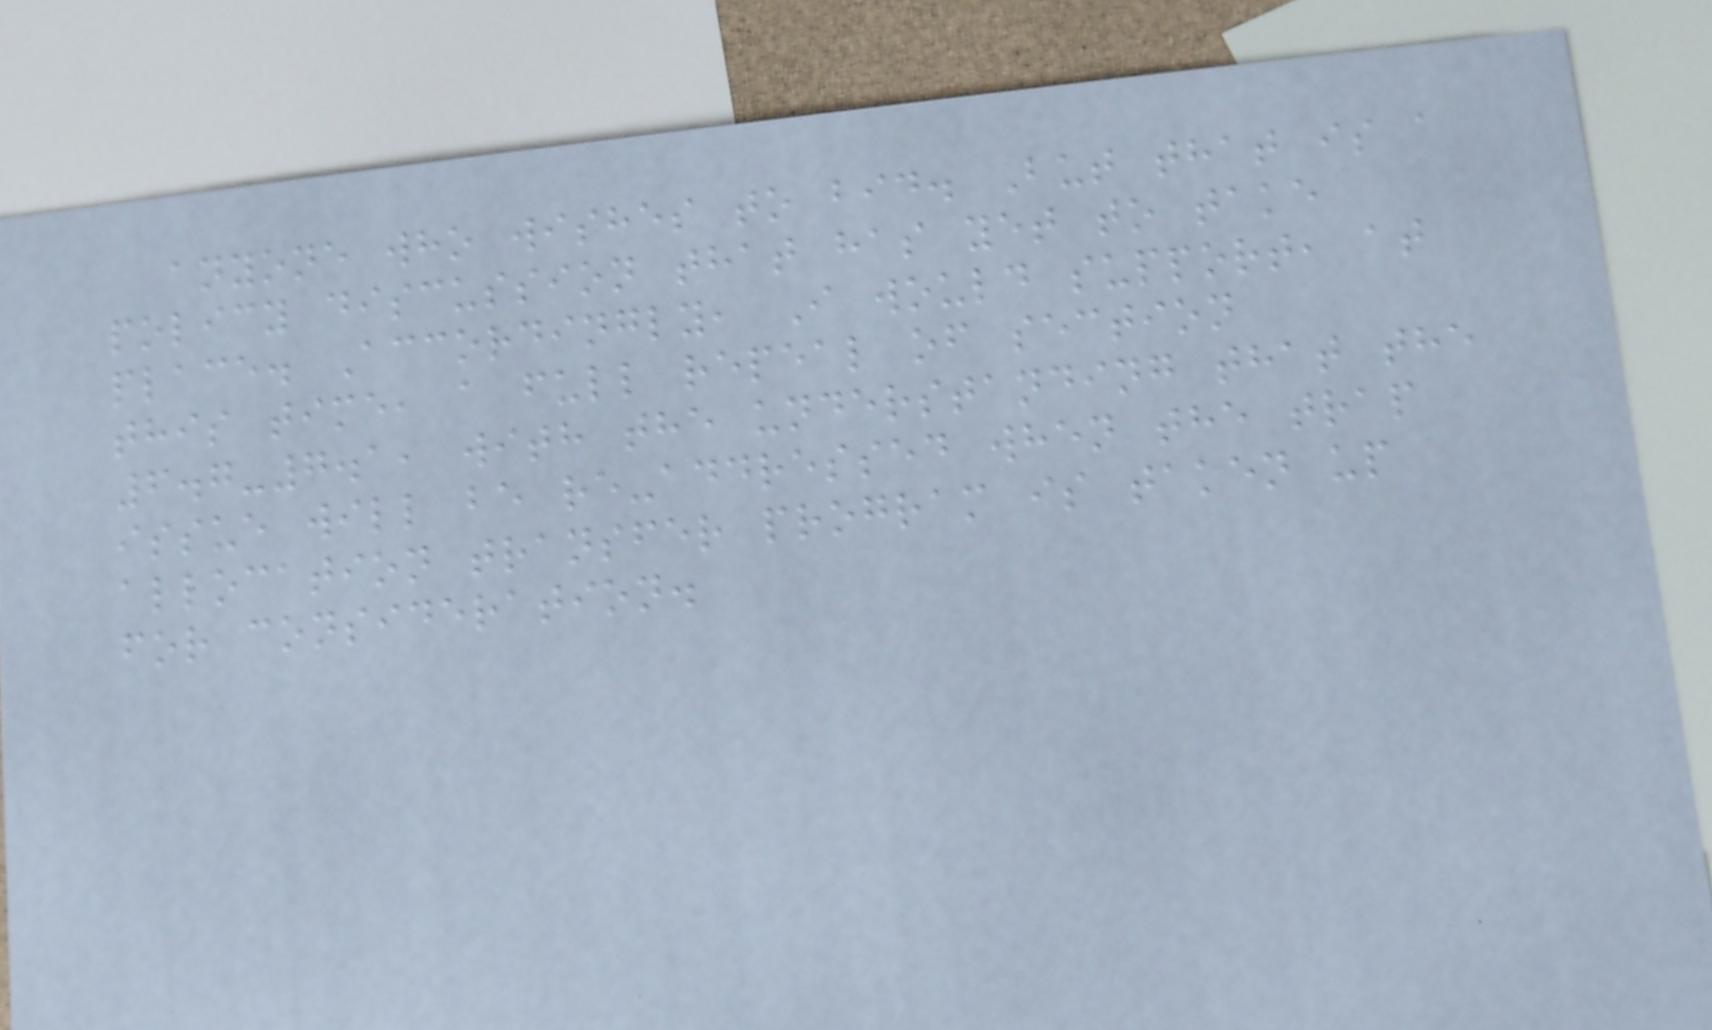anyone who wishes to bid. But that is a
policy discussion that has yet to take
place. Accordingly, I would support, at
this time, a full repeal of section
6.7-7.1, with the understanding that the
issue will be re-addressed when the trap
allocation transfer program is taken up
for consideration.
